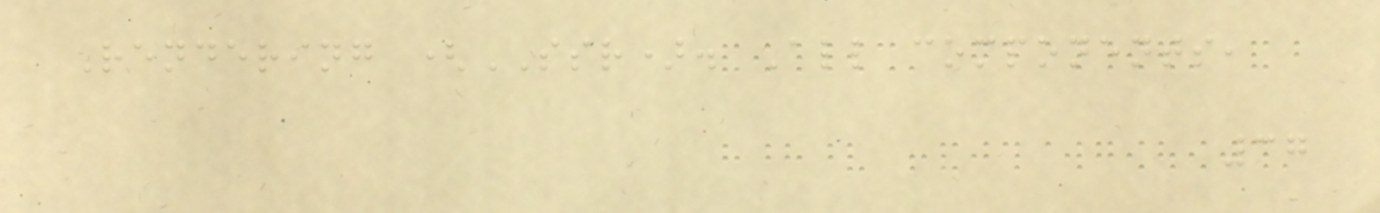Rendering (SSR). All components,
37
